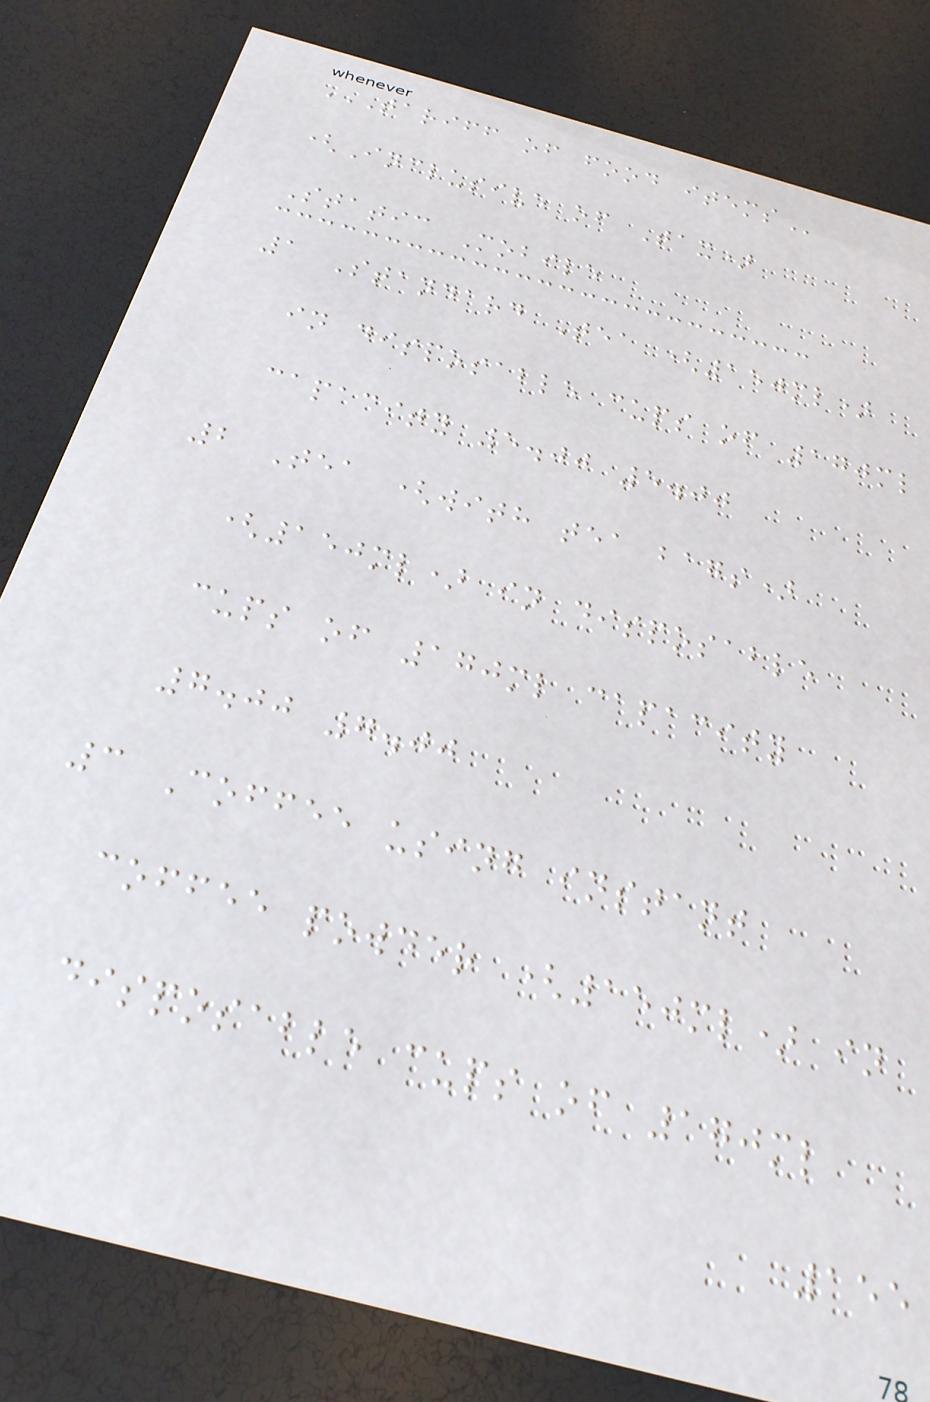TARIFF OF FOOD ITEMS
(Inclusive of Tax)
Static Mobile
1 Standard Tea (150ml)
in disposable cups of 170ml
capacity 5.00 5.00
2 Tea (with tea bags)
(150ml) in disposable
cups of 170ml capacity
7.00 7.00
3 Coffee using instant
coffee powder (150ml) in
disposable cups of 170ml
155
